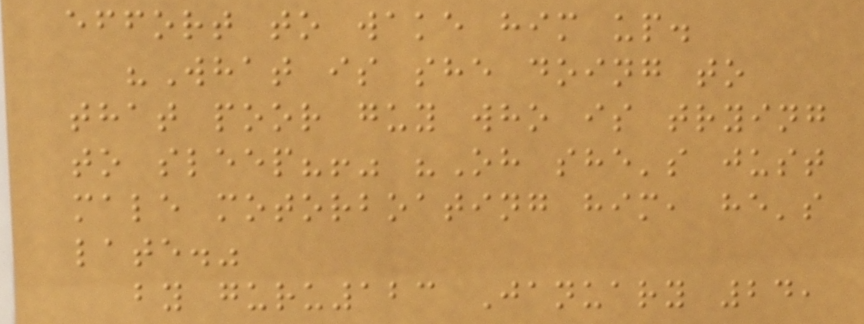effort to wake him up.
"What is she doing to
that poor guy who is trying
to sleep?!" "Oh she's just
male motorboating him, he's
late."
by guru123 January 24,
